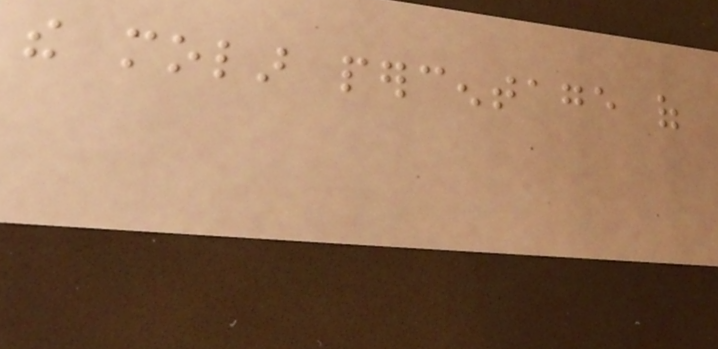the molar percentage of
